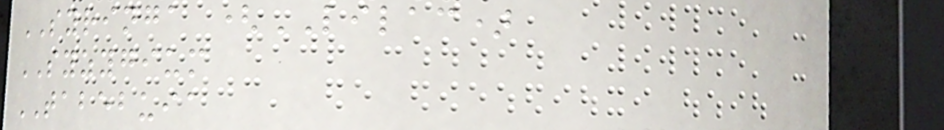SYRINGA (LILAC)
SYZYGIUM
TABEBUIA
